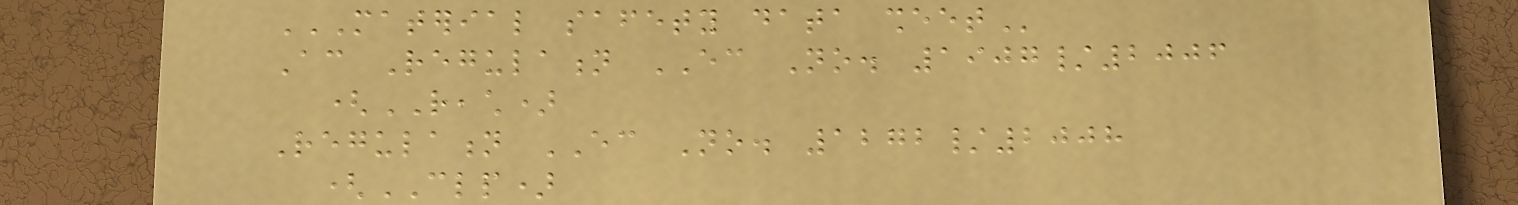MATERIAL SAFETY DATA SHEET
According Regulation EC No. 1907/2006
(REACH)
Regulation EC No. 1272/2008
(CLP)
